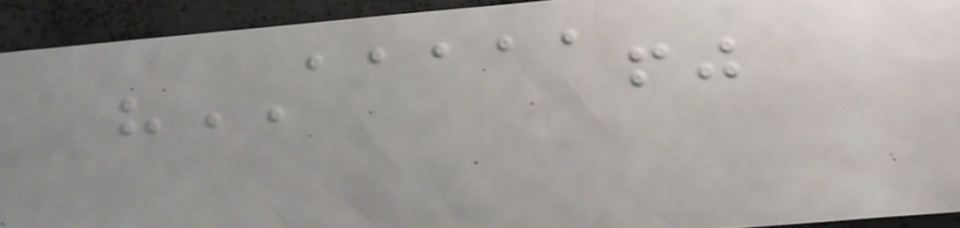"AAAAA!"
